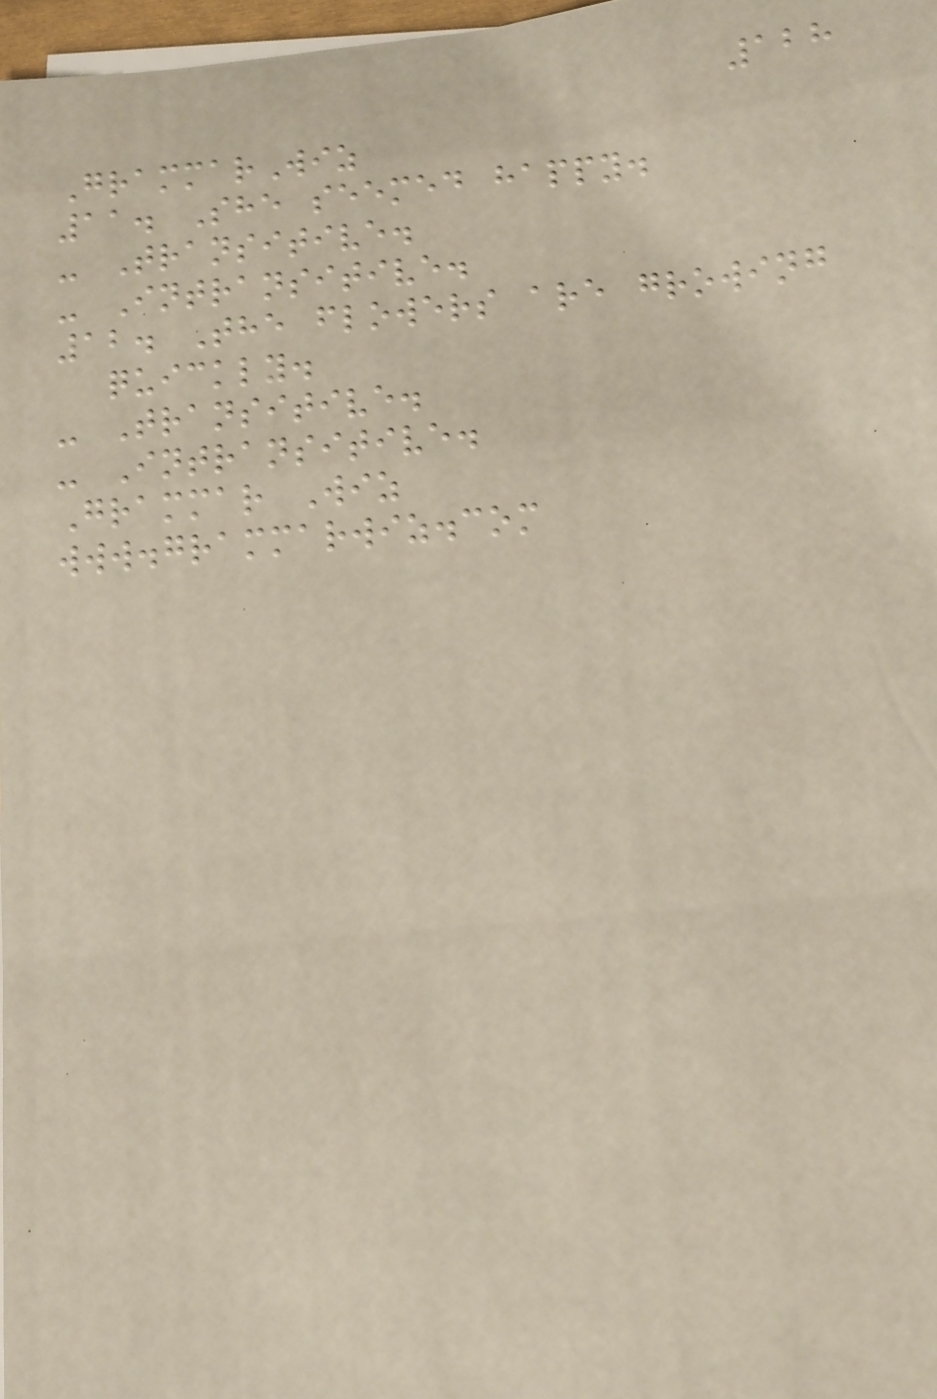128
GrammarWiz
11. She seemed happy.
- Transitive.
- Intransitive.
12. The flowers are growing
quickly.
- Transitive.
- Intransitive.
Grammar Wiz
www.grammarwiz.com
